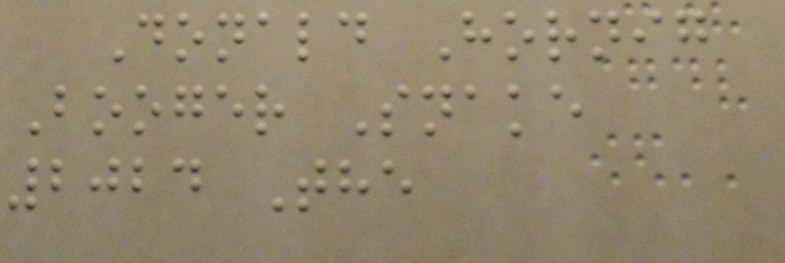Donald Hornig
Booger Snake
2024 The
